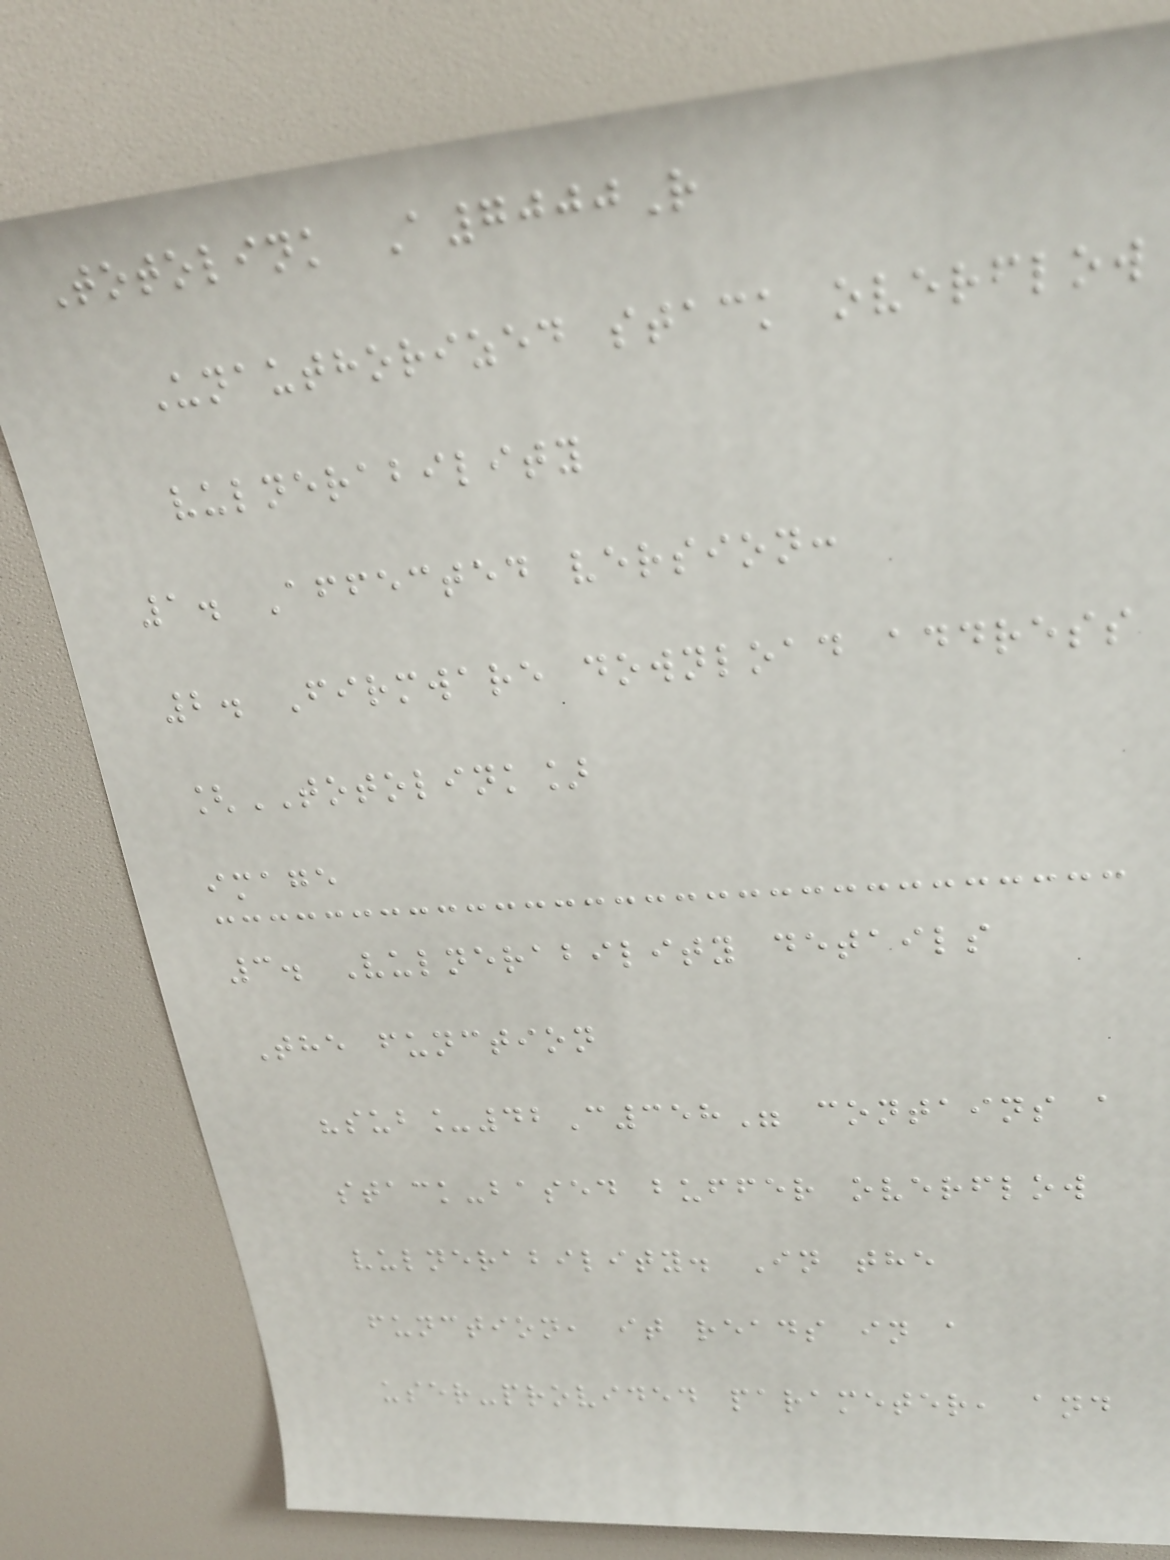Totolink A7000R
Unauthorized stack overflow
vulnerability
1. Affected version:
2. Firmware download address
[TOTOLINK]
image
3. Vulnerability details
The function
"sub_42C358" contains a
stack-based buffer overflow
vulnerability. In the
function, it reads in a
user-provided parameter, and
